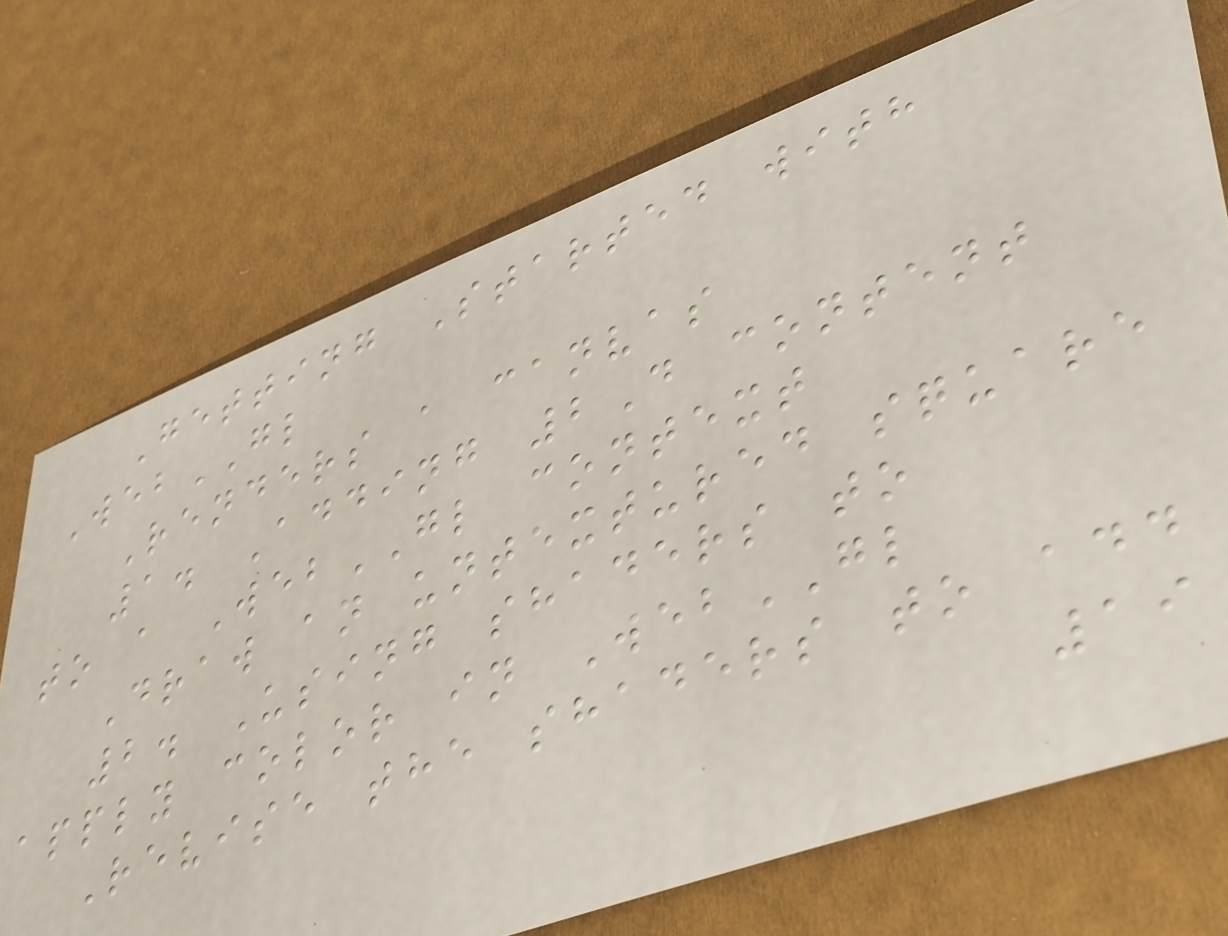Getting Started with
WebGL
Renders a canvas
1. Adding 2D content
to a WebGL context
Draw an untextured square
2. Using shaders to
apply color in WebGL
Revise the shaders to add
19
